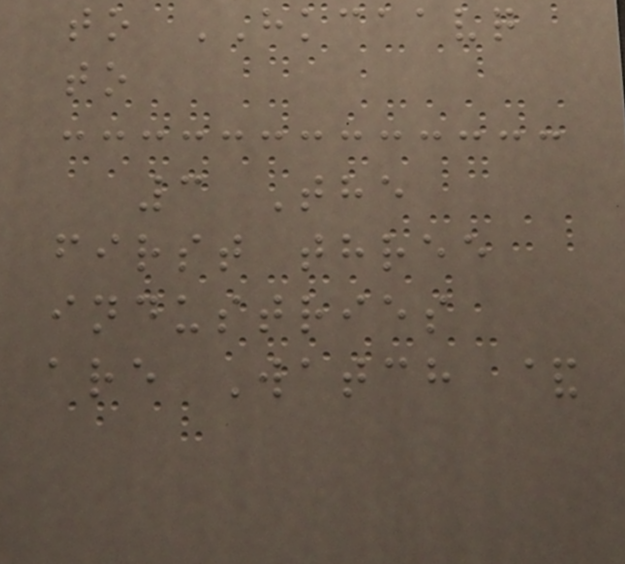to HKCAAVQ
to
3 The
first three
industries
are Watch &
